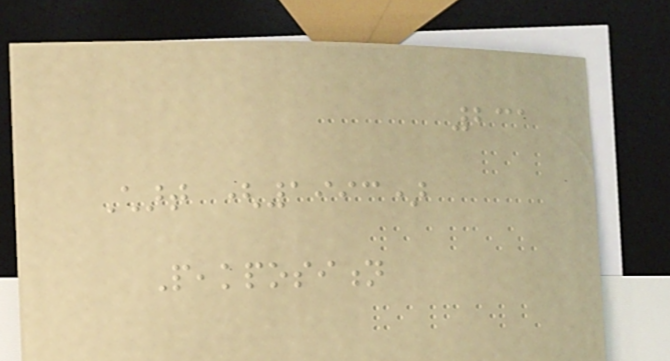231
Chart (1993)
Peakposition
